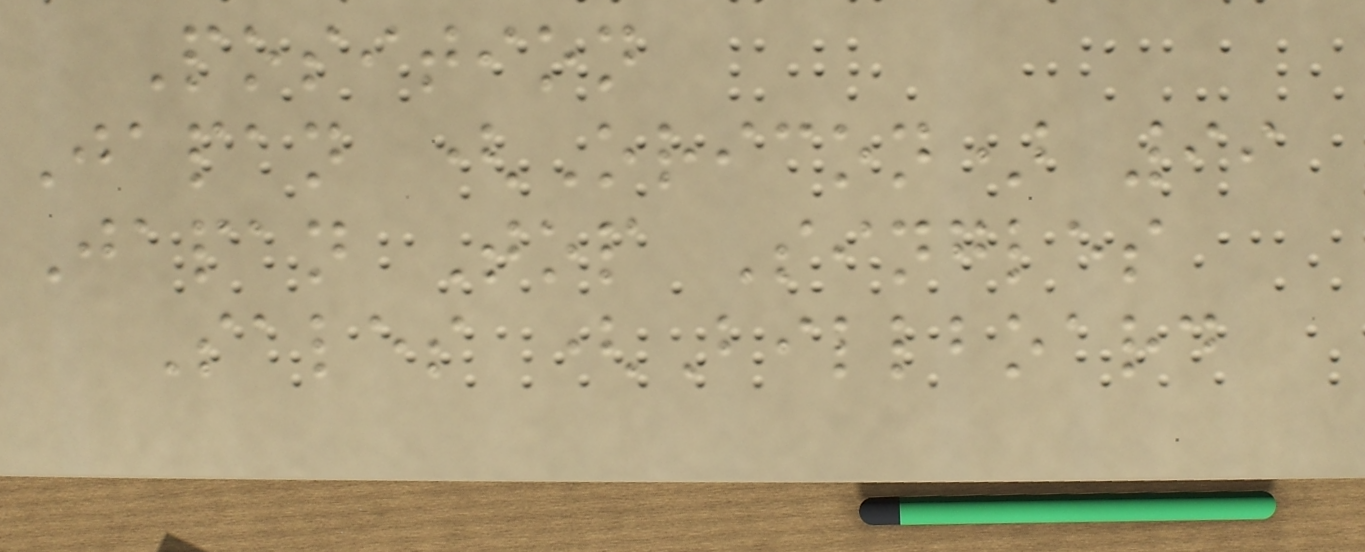Position
Japan (Oricon) 99
Japan Top Singles
Sales (Billboard
